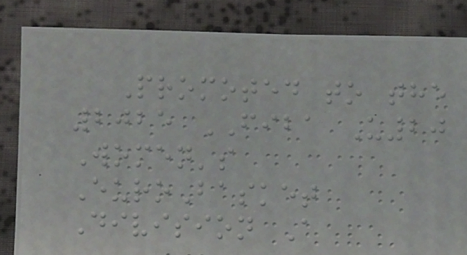Promoted to the
2025 FIBA U20
Women's
EuroBasket
Division A
